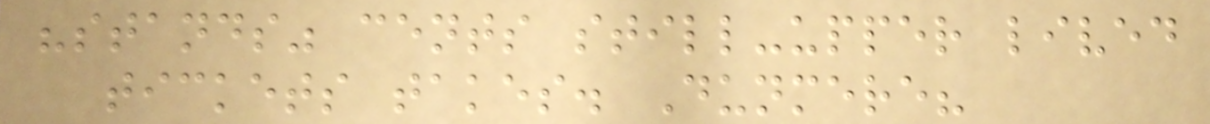"stands" cents still-upper lived
tickets takes. Dunmere?
